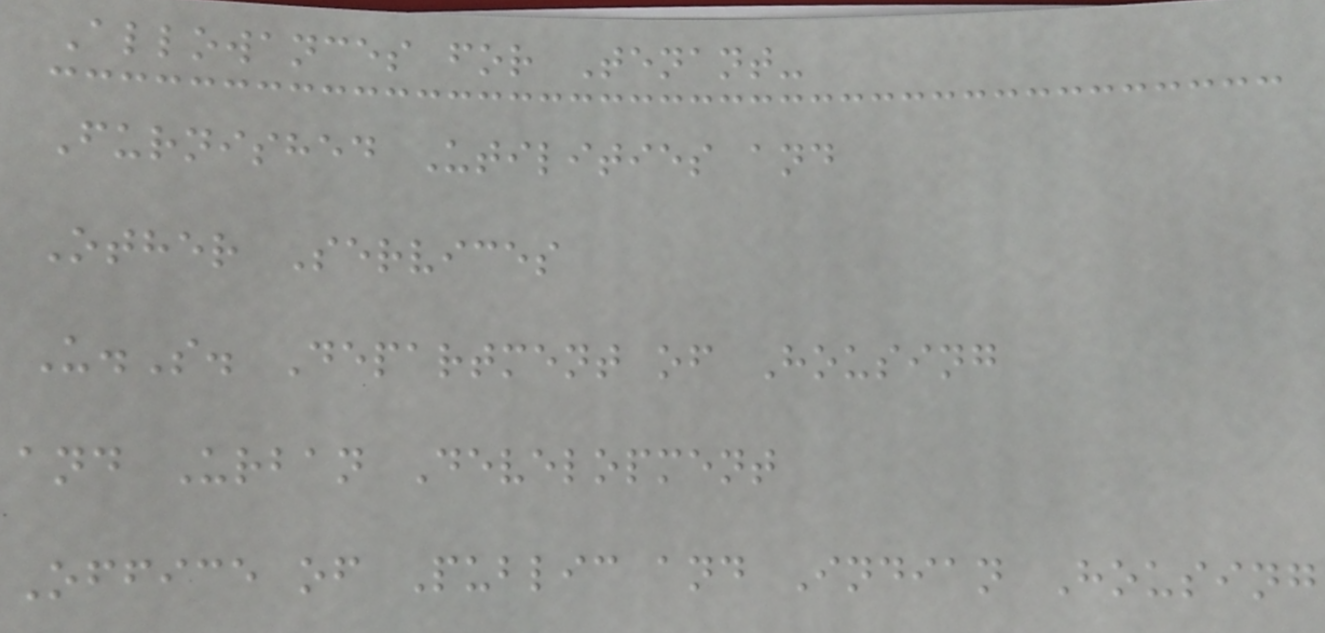Allowances for Tenant-
Furnished Utilities and
Other Services
U.S. Department of Housing
and Urban Development
Office of Public and Indian Housing
